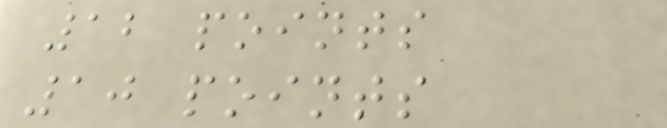12 points
10 points
